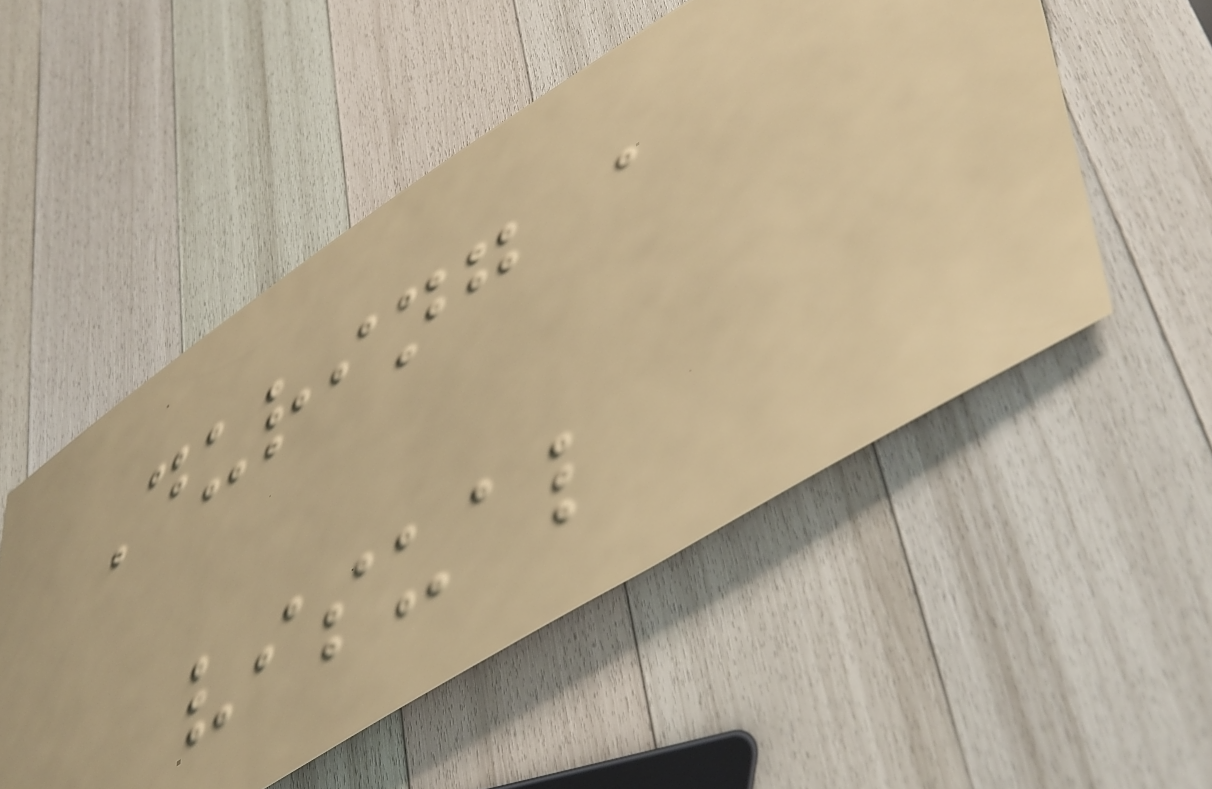During a
visual
